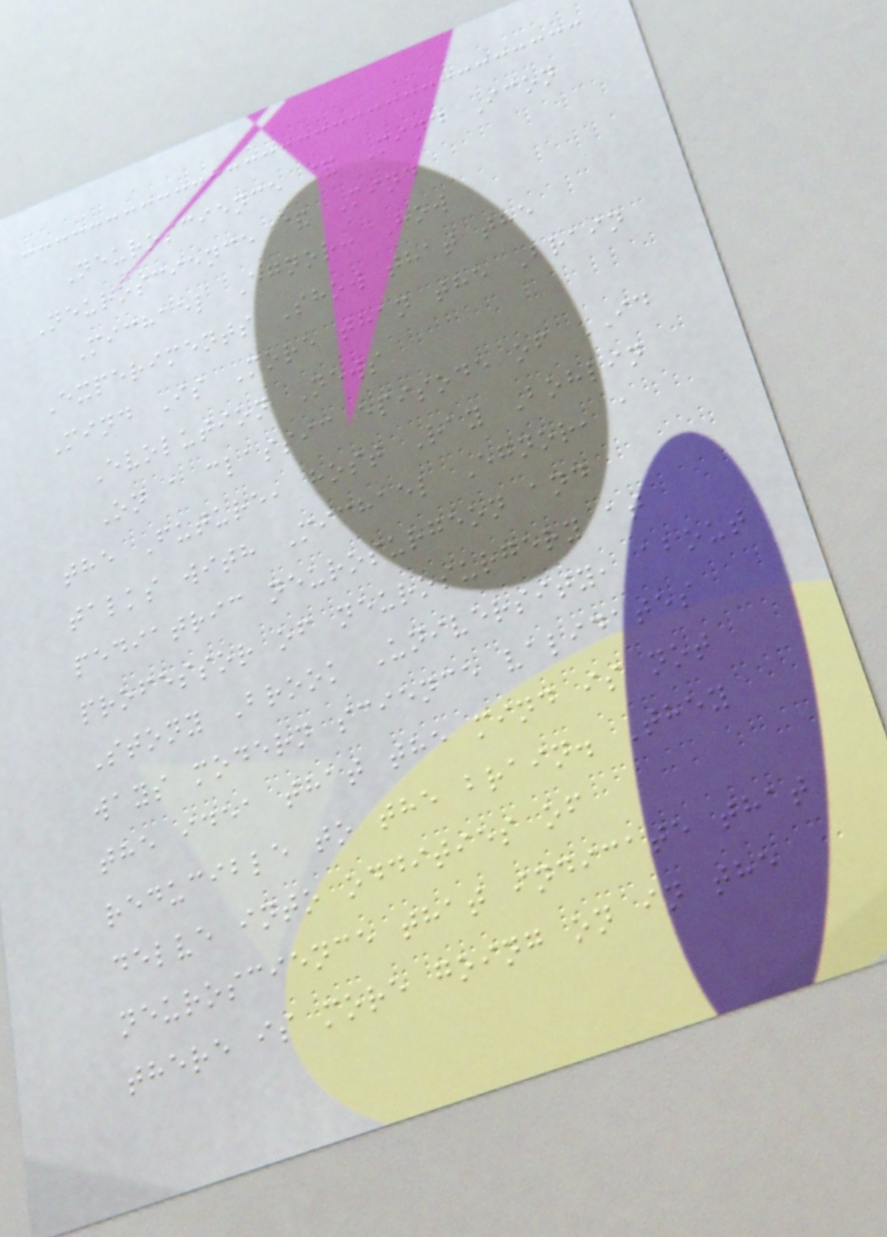Neuroscience & Mind Icon
Neuroscience & Mind
Michael Egnor: How
Experiments Show that the
Mind Is More than the Brain
Evolution News
On a classic episode of ID
the Future, host Ray Bohlin
talks with Michael Egnor, a
pediatric neurosurgeon and
professor of neurosurgery at
Stony Brook University, about
ways modern science validates
the idea that the mind is not
reducible to the brain. They
delve into oddities of
neuroscience that indicate that
there is more going on in the
